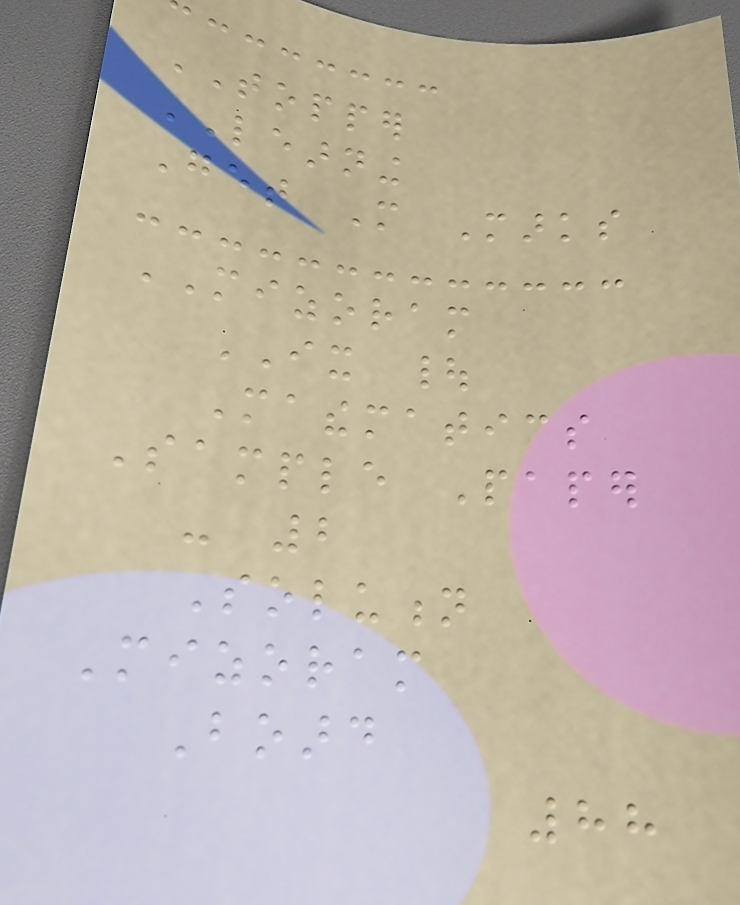TOPPER
LEARNING
Get More Marks
MIZORAM
IX |
Mathematics
Sample Paper
- 2
Solution
Mizoram
Board
88
